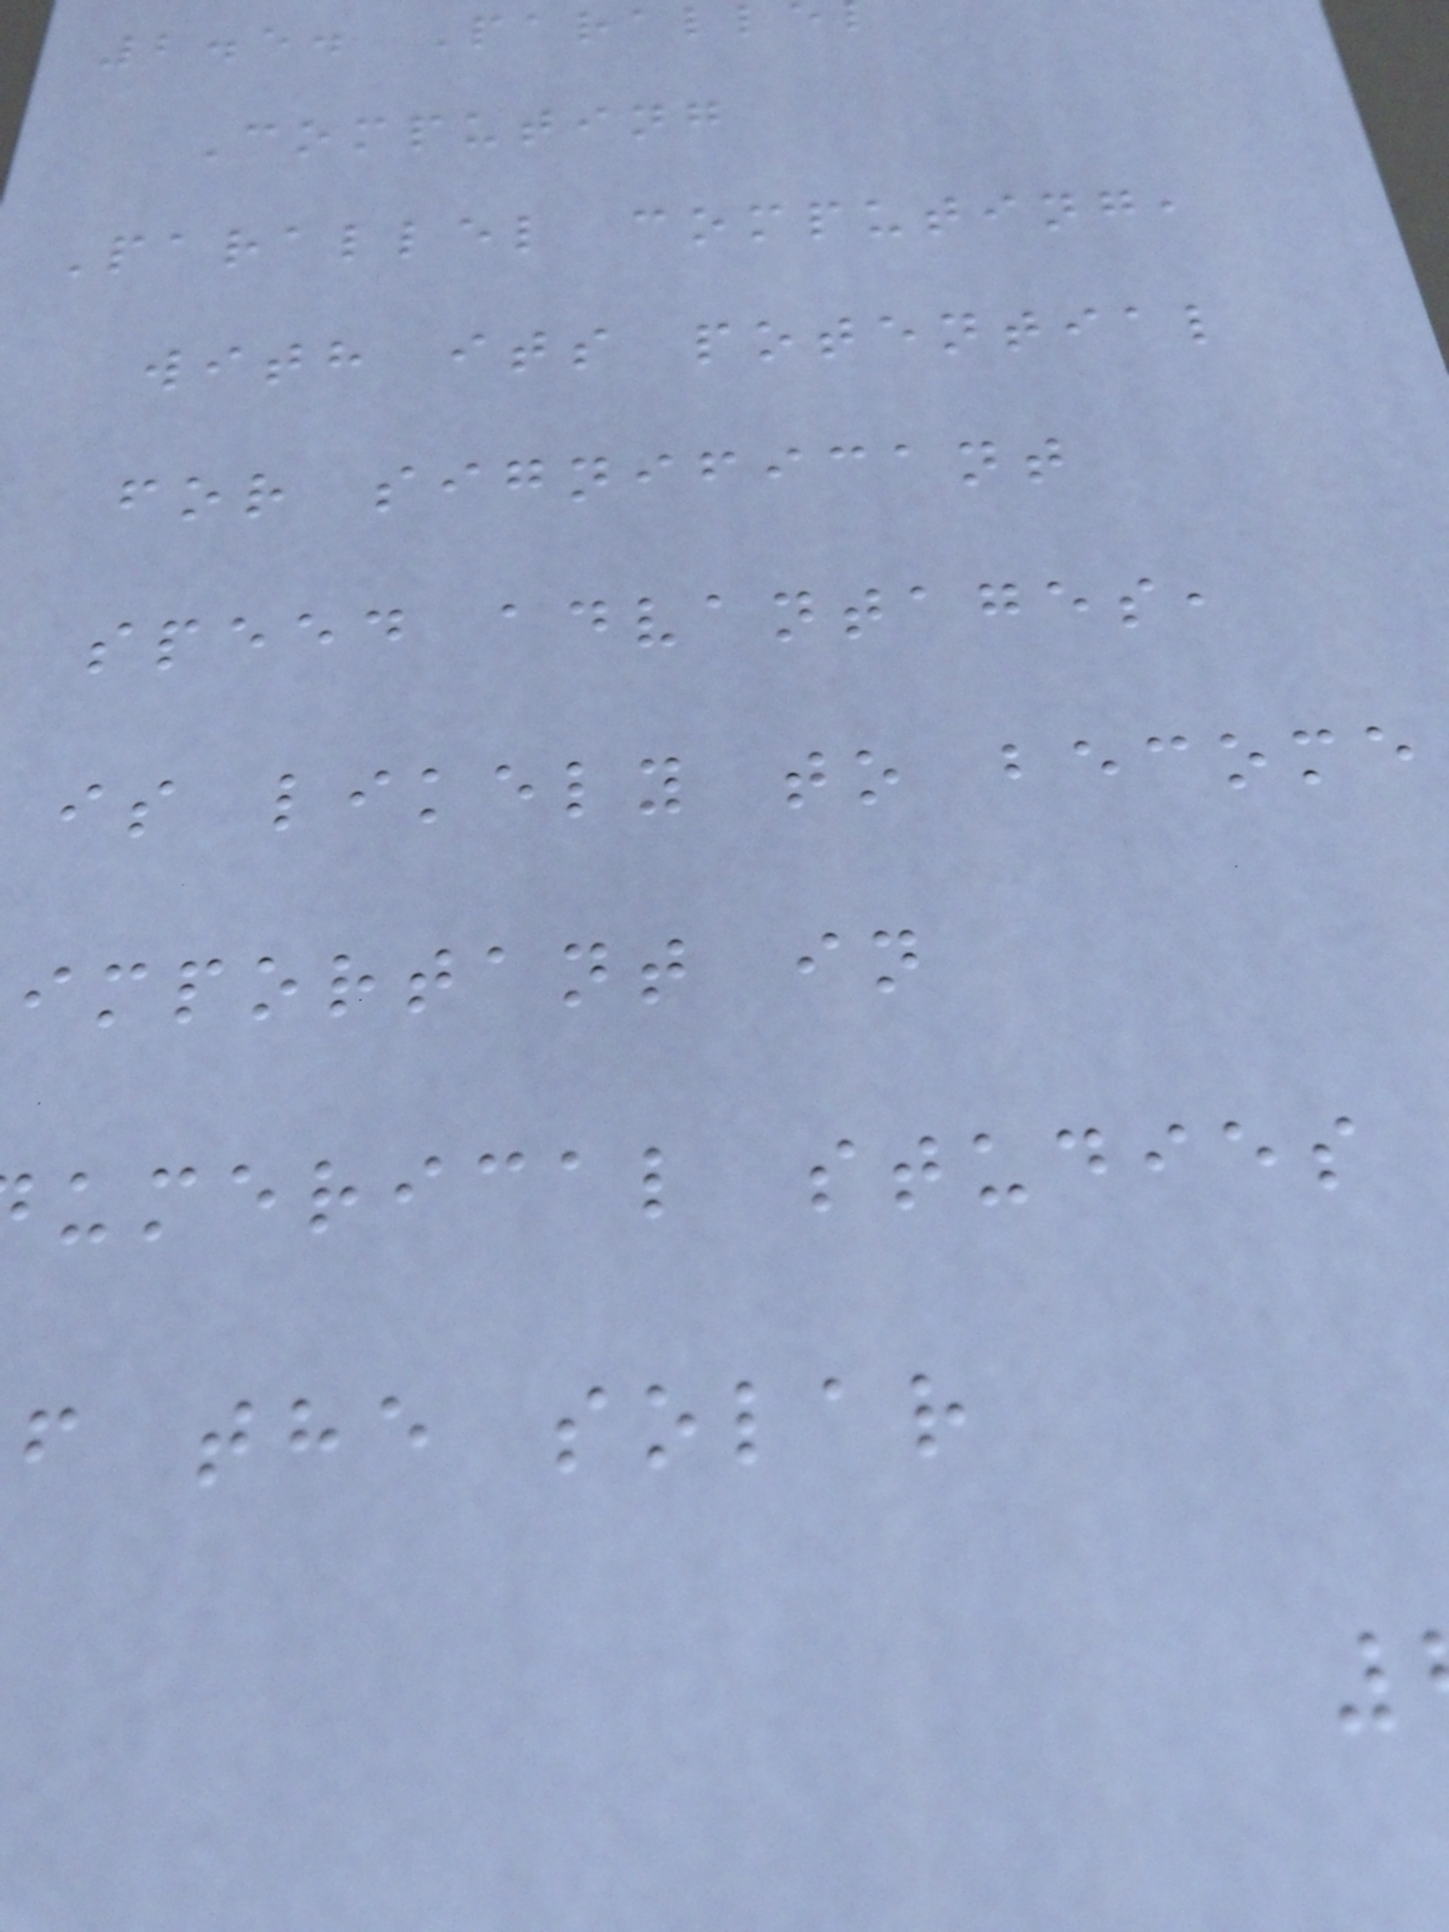2.5. Parall
Computing
Parallel computing,
with its potential
for significant
speed advantages,
is likely to become
important in
umerical studies
f the solar
